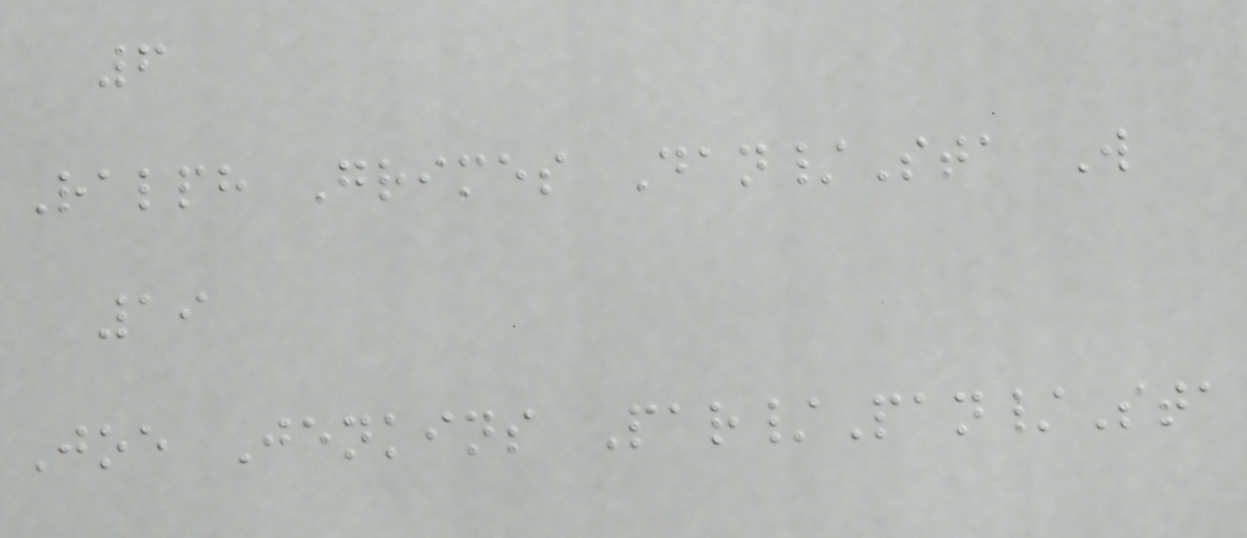6
Ralph Grimes Dan/Sta W
19
Joe Jenkins Par/Pan/Sta
